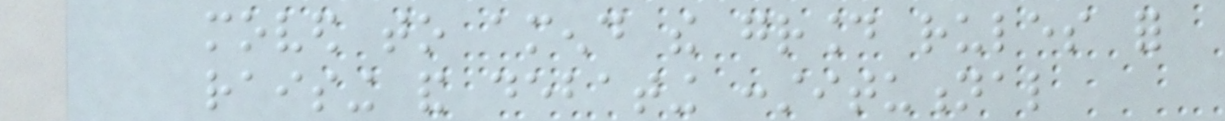moved to amend the ground rules for
raising and debating constitutional
